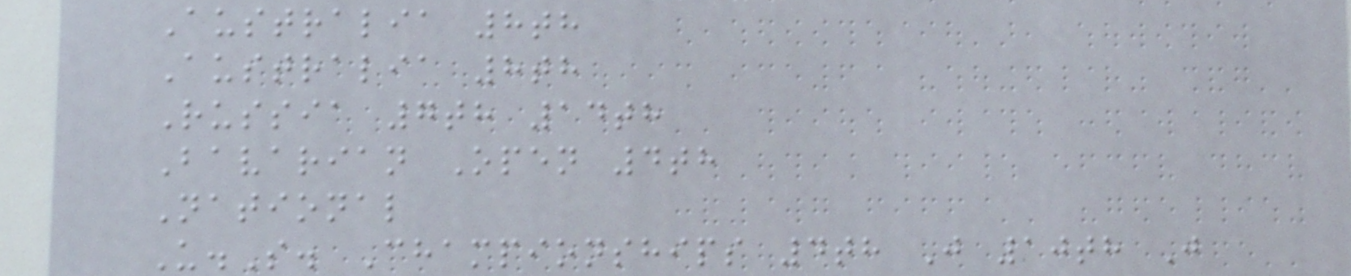Australia 8th
Australia 8th
Russia 7th 14th
Bavarian Open 4th
National
U.S. Championships 4th J 10th J
